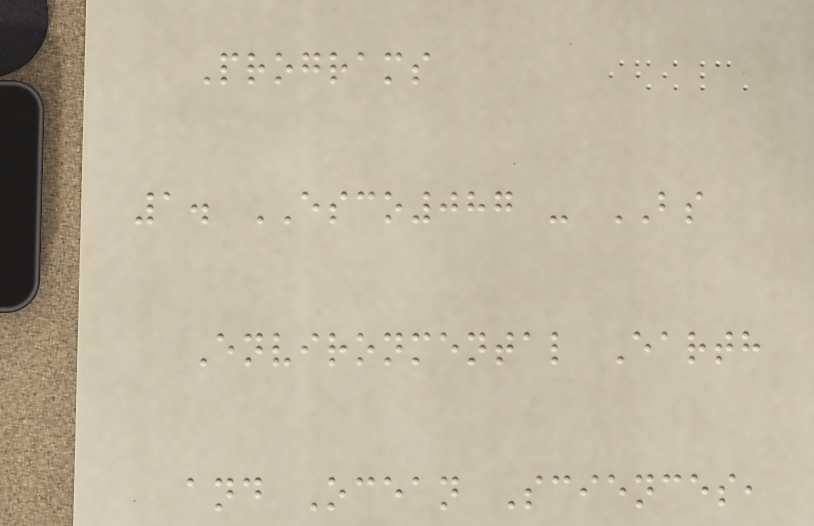Programs
1. ESCO087 - BS
Environmental Earth
and Ocean Sciences,
